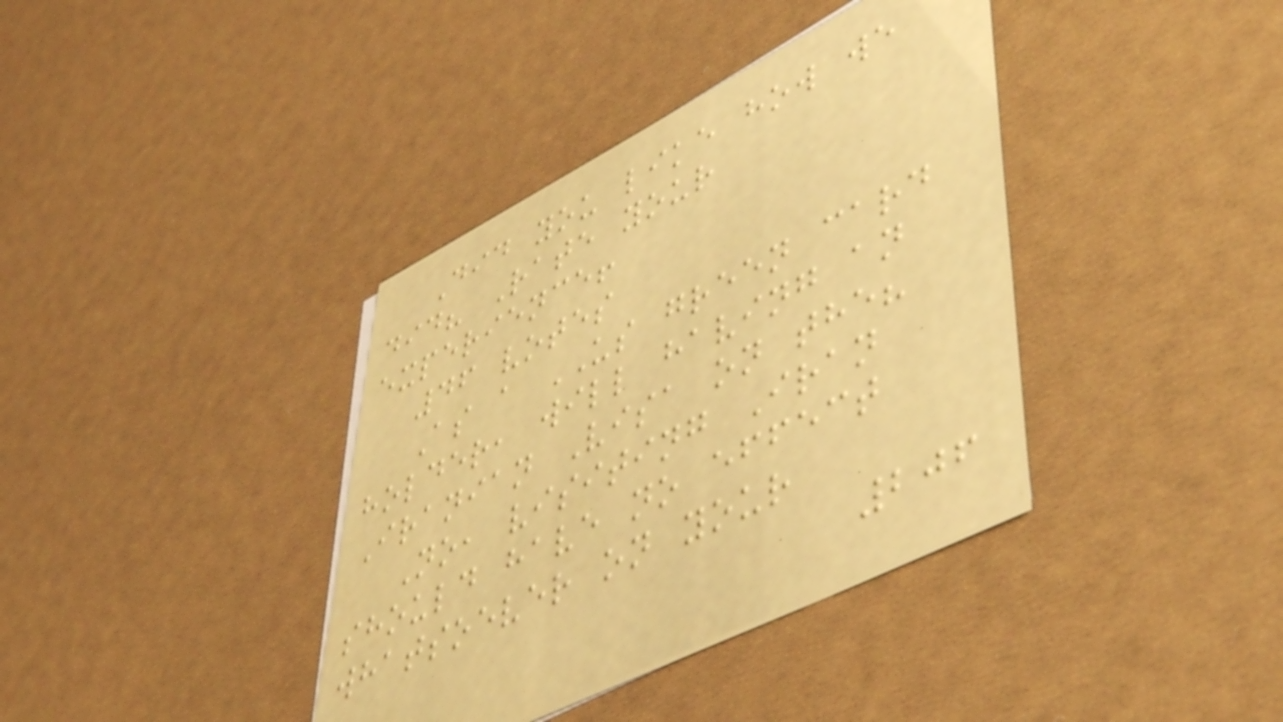Did you like how we
did? Rate your
experience!
46 votes
As a US green card
holder, will having an
Iranian Visa on the?
No, visiting Iran
should have no effect
whatsoever on your
206
